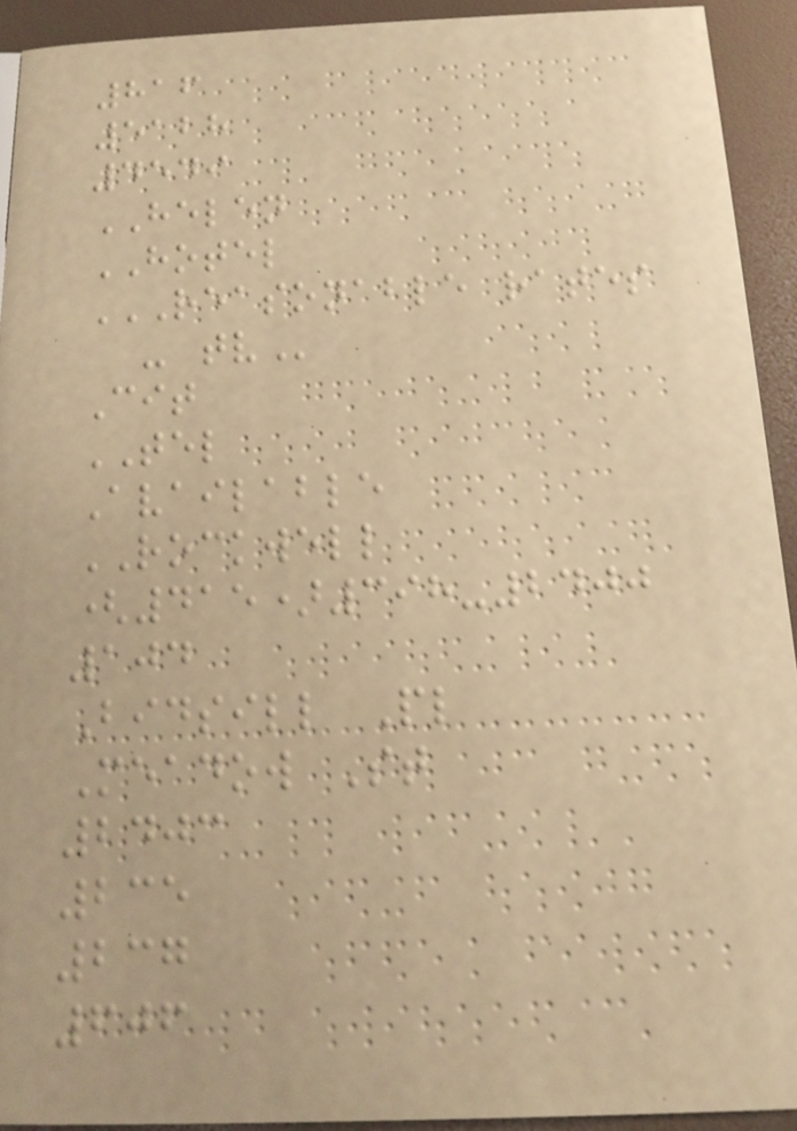816
5128
4549
HELEN
HOTEL
REASONABLE RATES
- TV
Cit
TEL
Available
ROCKWELL
(415)398-2400
104
Bidsill Pl
Meadow St
2403
235
237
606
